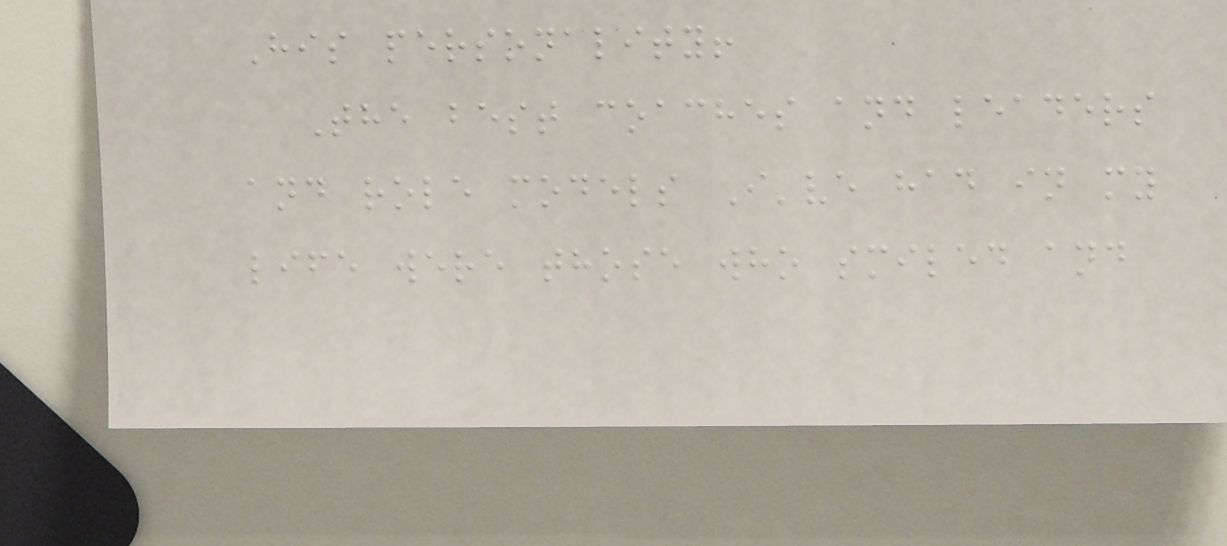His personality!
The best coaches and leaders
and role models I've had in my
life were those who smiled and
